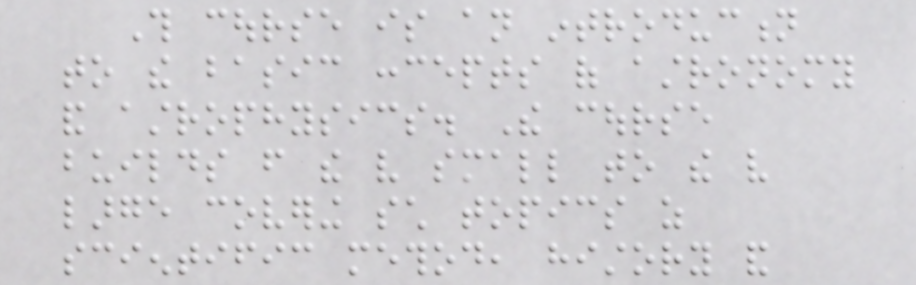This course is an introduction
to the basic concepts of astronomy
and astrophysics. The course
builds from the very small to the very
large covering such topics as
scientific method, history and
